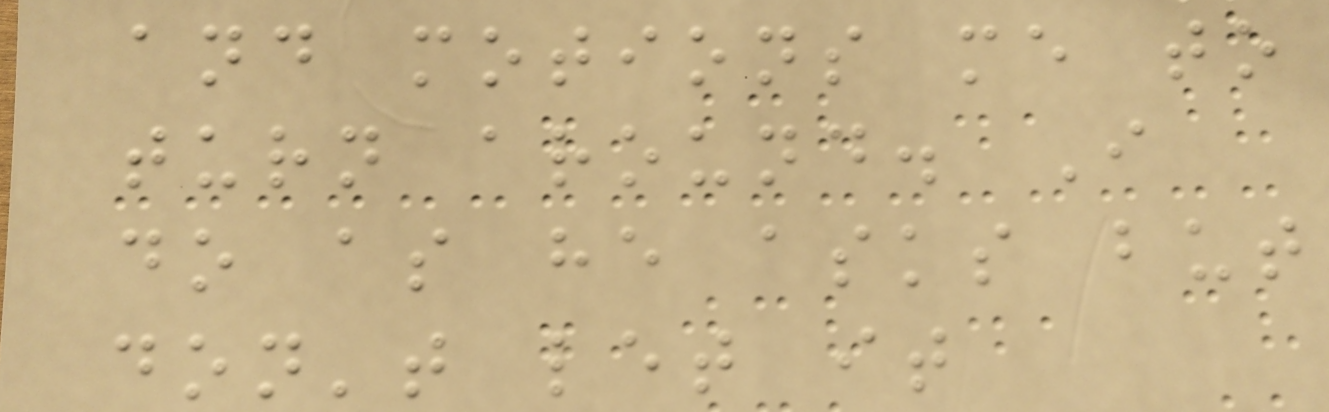and motions me to
turn around. I
do as he asks but
don't let it
